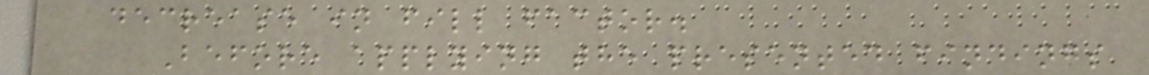decrease in fill factor.
Before applying the presented findings
